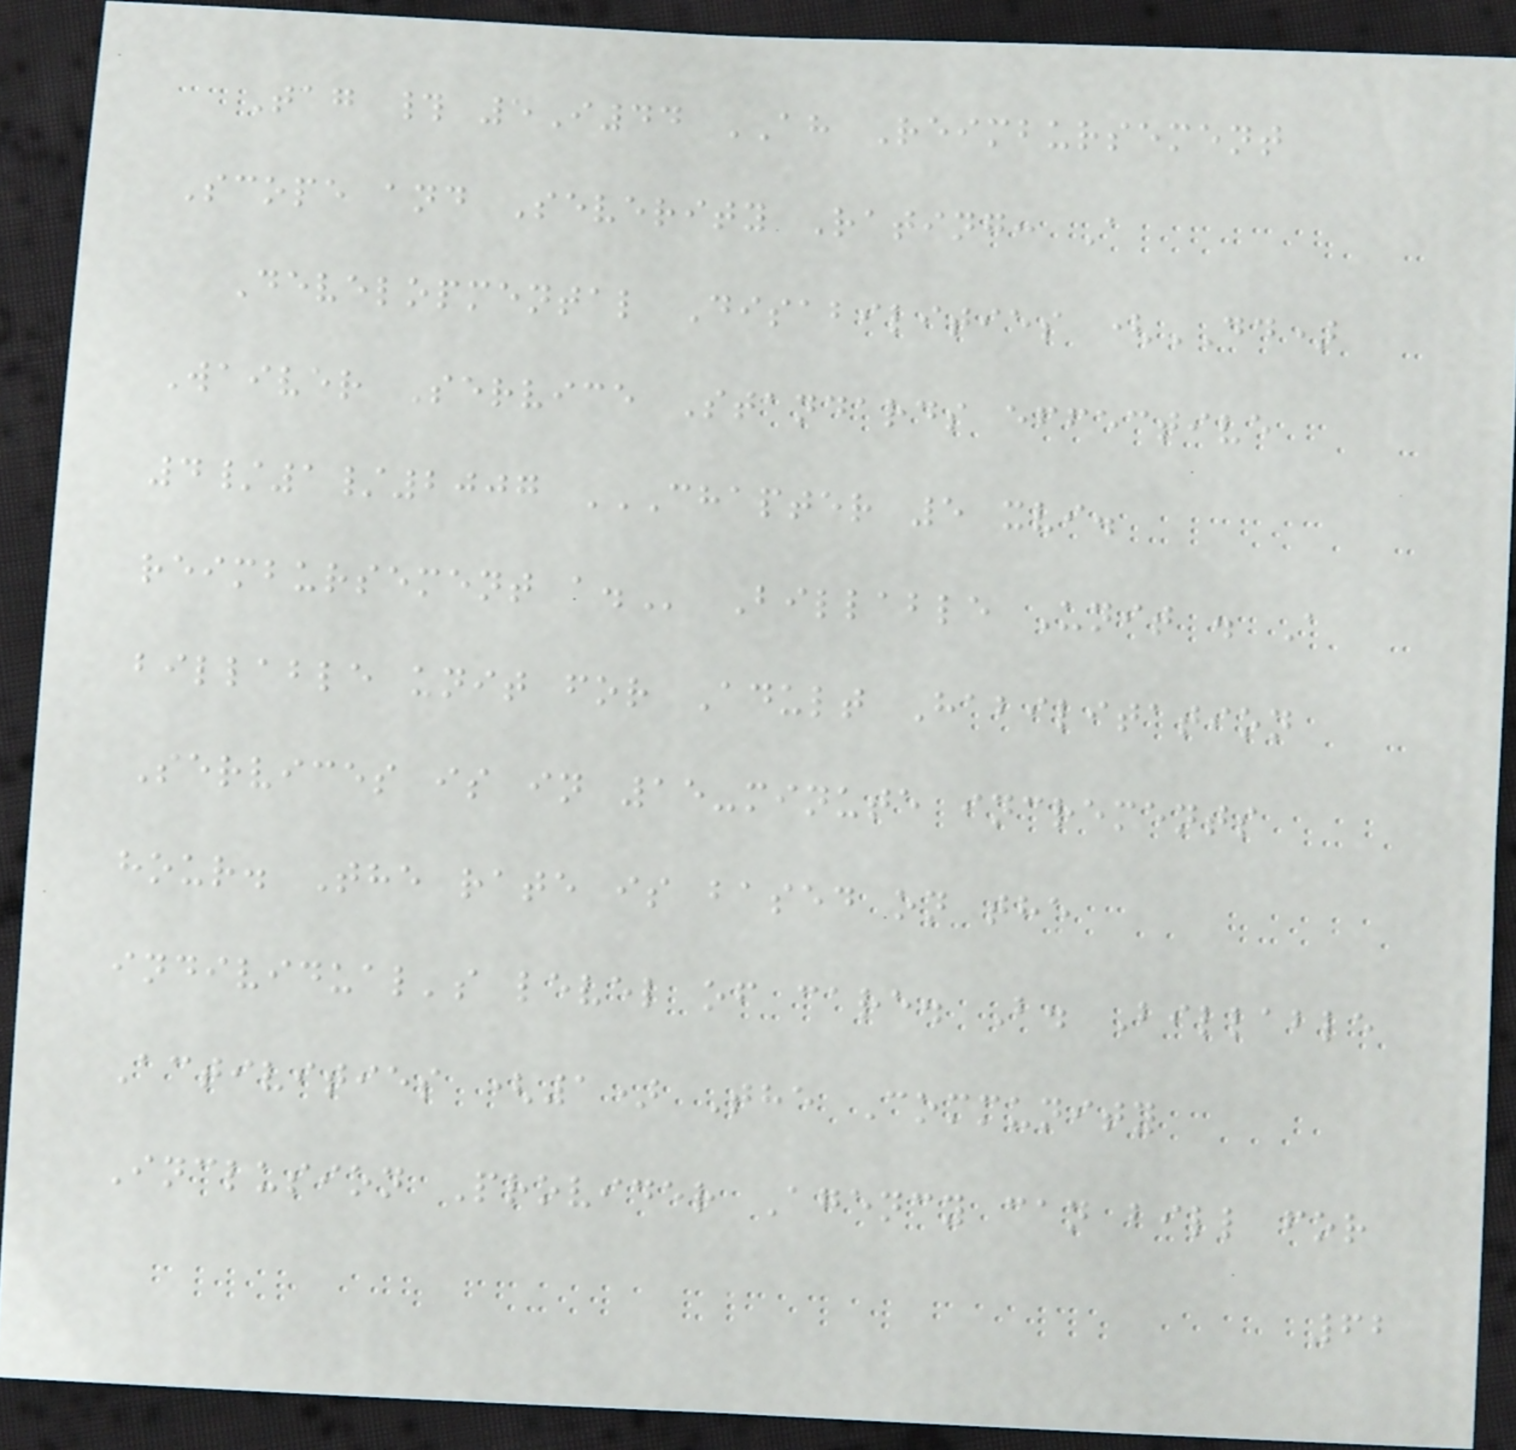Tag # 5I44 AH Reimbursement
Scope and Severity Rating: A
Developmental Disabilities (DD)
Waiver Service Standards effective
4/1/2007 CHAPTER 5 XVI.
REIMBURSEMENT A. Billable Unit . A
billable unit for Adult Habilitation
Services is in 15-minute increments
hour. The rate is based on the
individual's level of care. B. Billable
Activities (1) The Community
Inclusion Provider Agency can bill for
62
